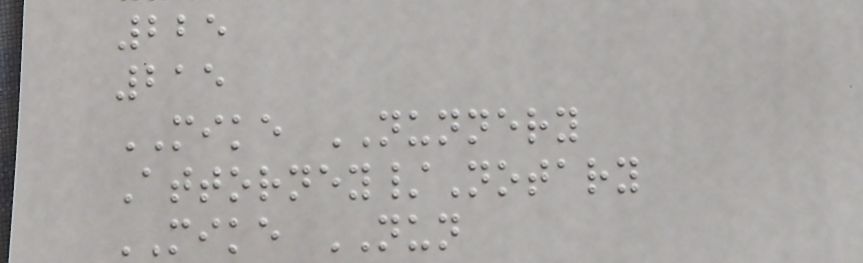225
215
MIKE NUNNERY
Attorney/Notary
MIKE NUN
